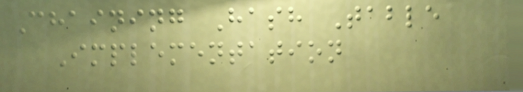Chaining Hash Table
Implementation
